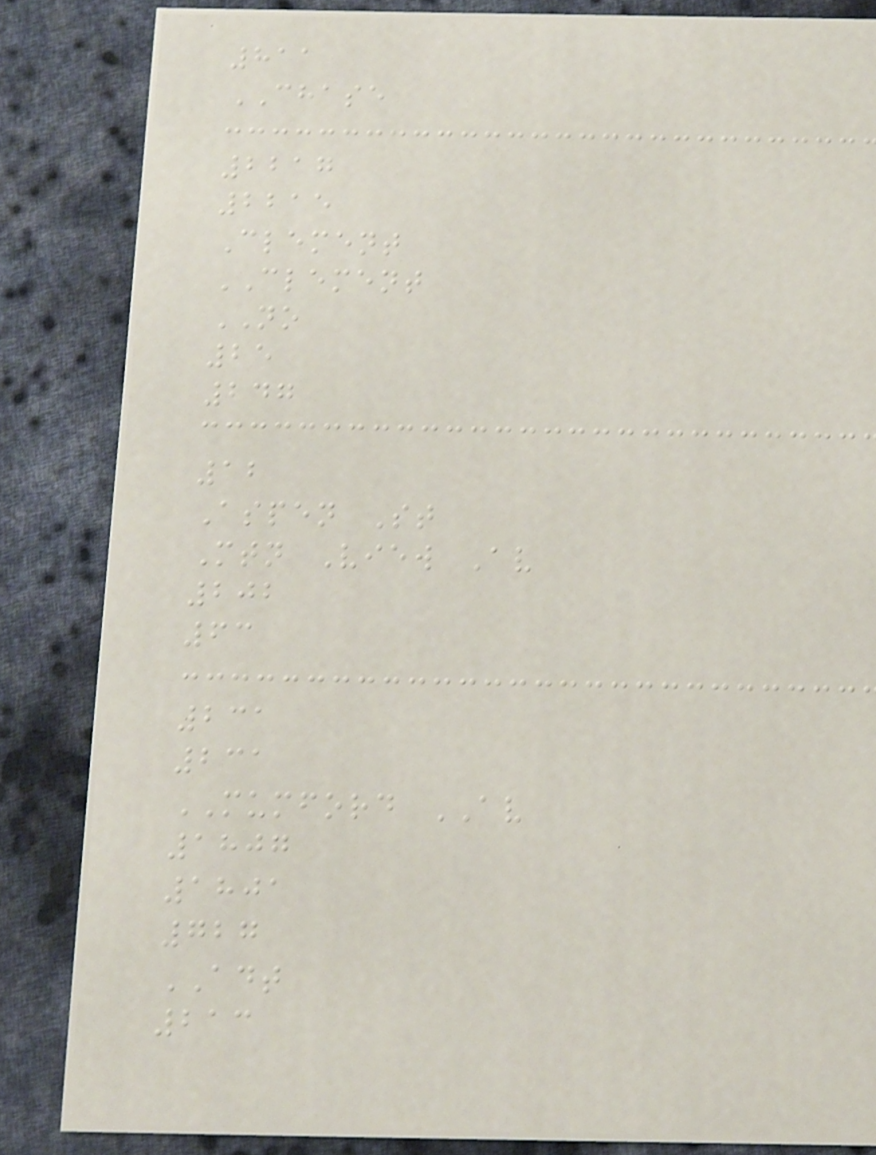811
CHASE
2217
2215
Clement
CLEMENT
NO
25
247
12
Aspen St
Mtn View Av
202
63
231
231
MUMFORD AV
1807
1801
727
ADT
213
